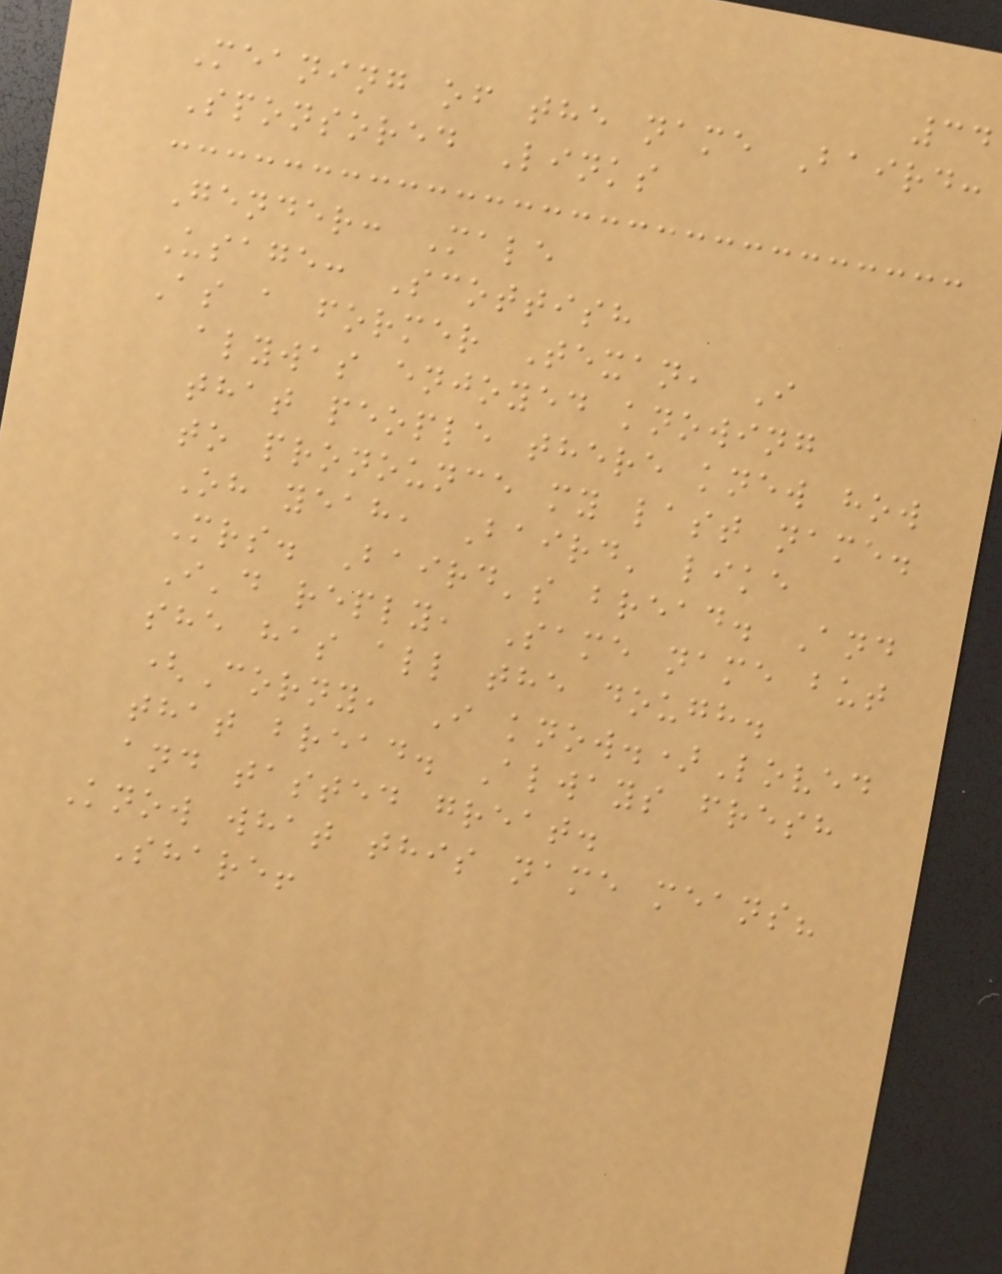34
Meaning of the name Baird:
Sponsored Links
Gender: Male
Usage: Scottish
As a former Texan, I
alywas enjoyed knowing
that people there knew how
to pronounce my last name.
Oh yeah, Baird' like
Mrs. Baird's bread. And
I'd reply, Same name but
she has all the dough.
(Corny, I know.)Loved
that bread. Always fresh
and tasted great.
Know what this name means?
Share!
